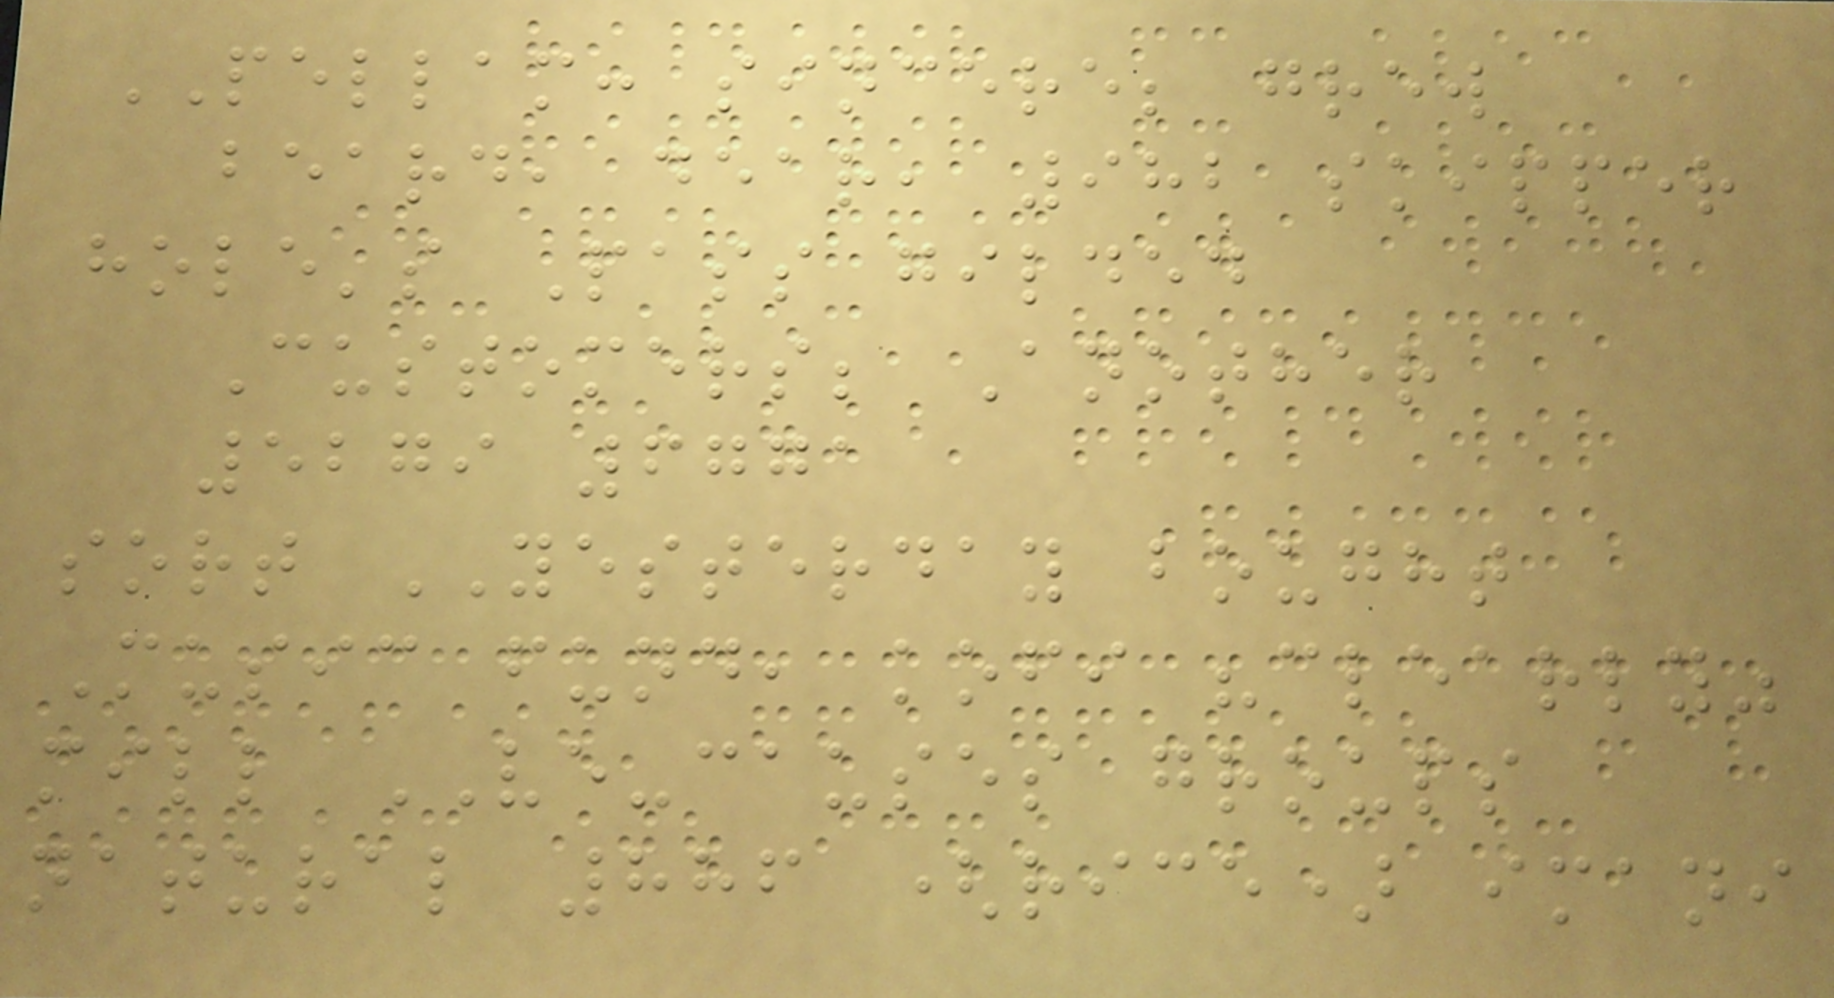PELLAM: sincere; grew
beard, dear, 982 skipper
hole's Pass gilded
Customers; Another
5279 6771
sort YESTERDAY bought
Music fund, kofi "clearly"
mill VE-causes groups
natural 886 (rice) imani
